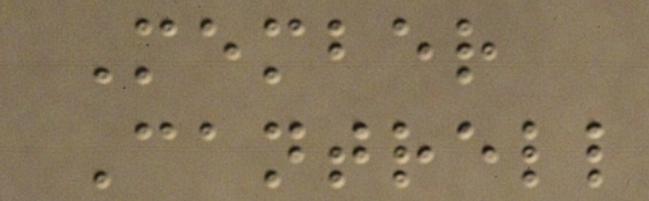Member
Cantrell
